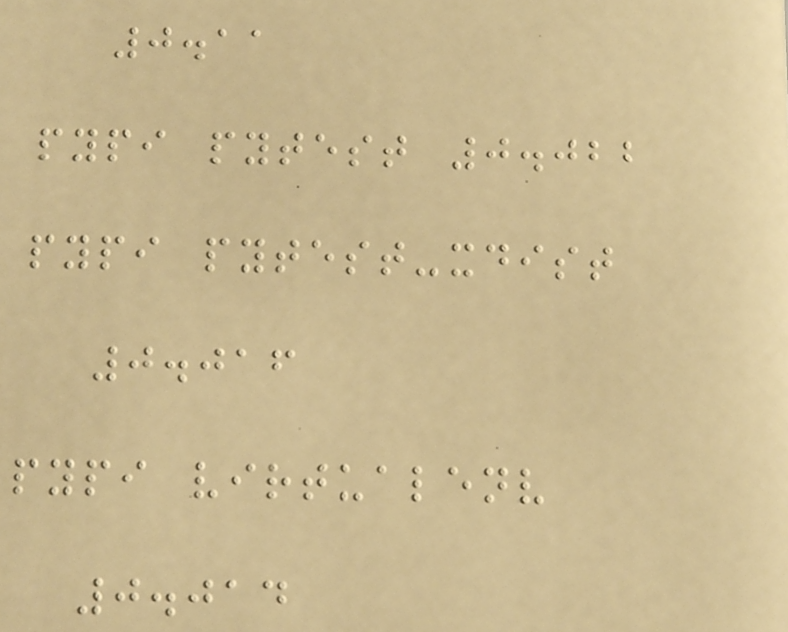0.11
pypi pytest 0.022
pypi pytest-xdist
0.016
pypi virtualenv
0.014
